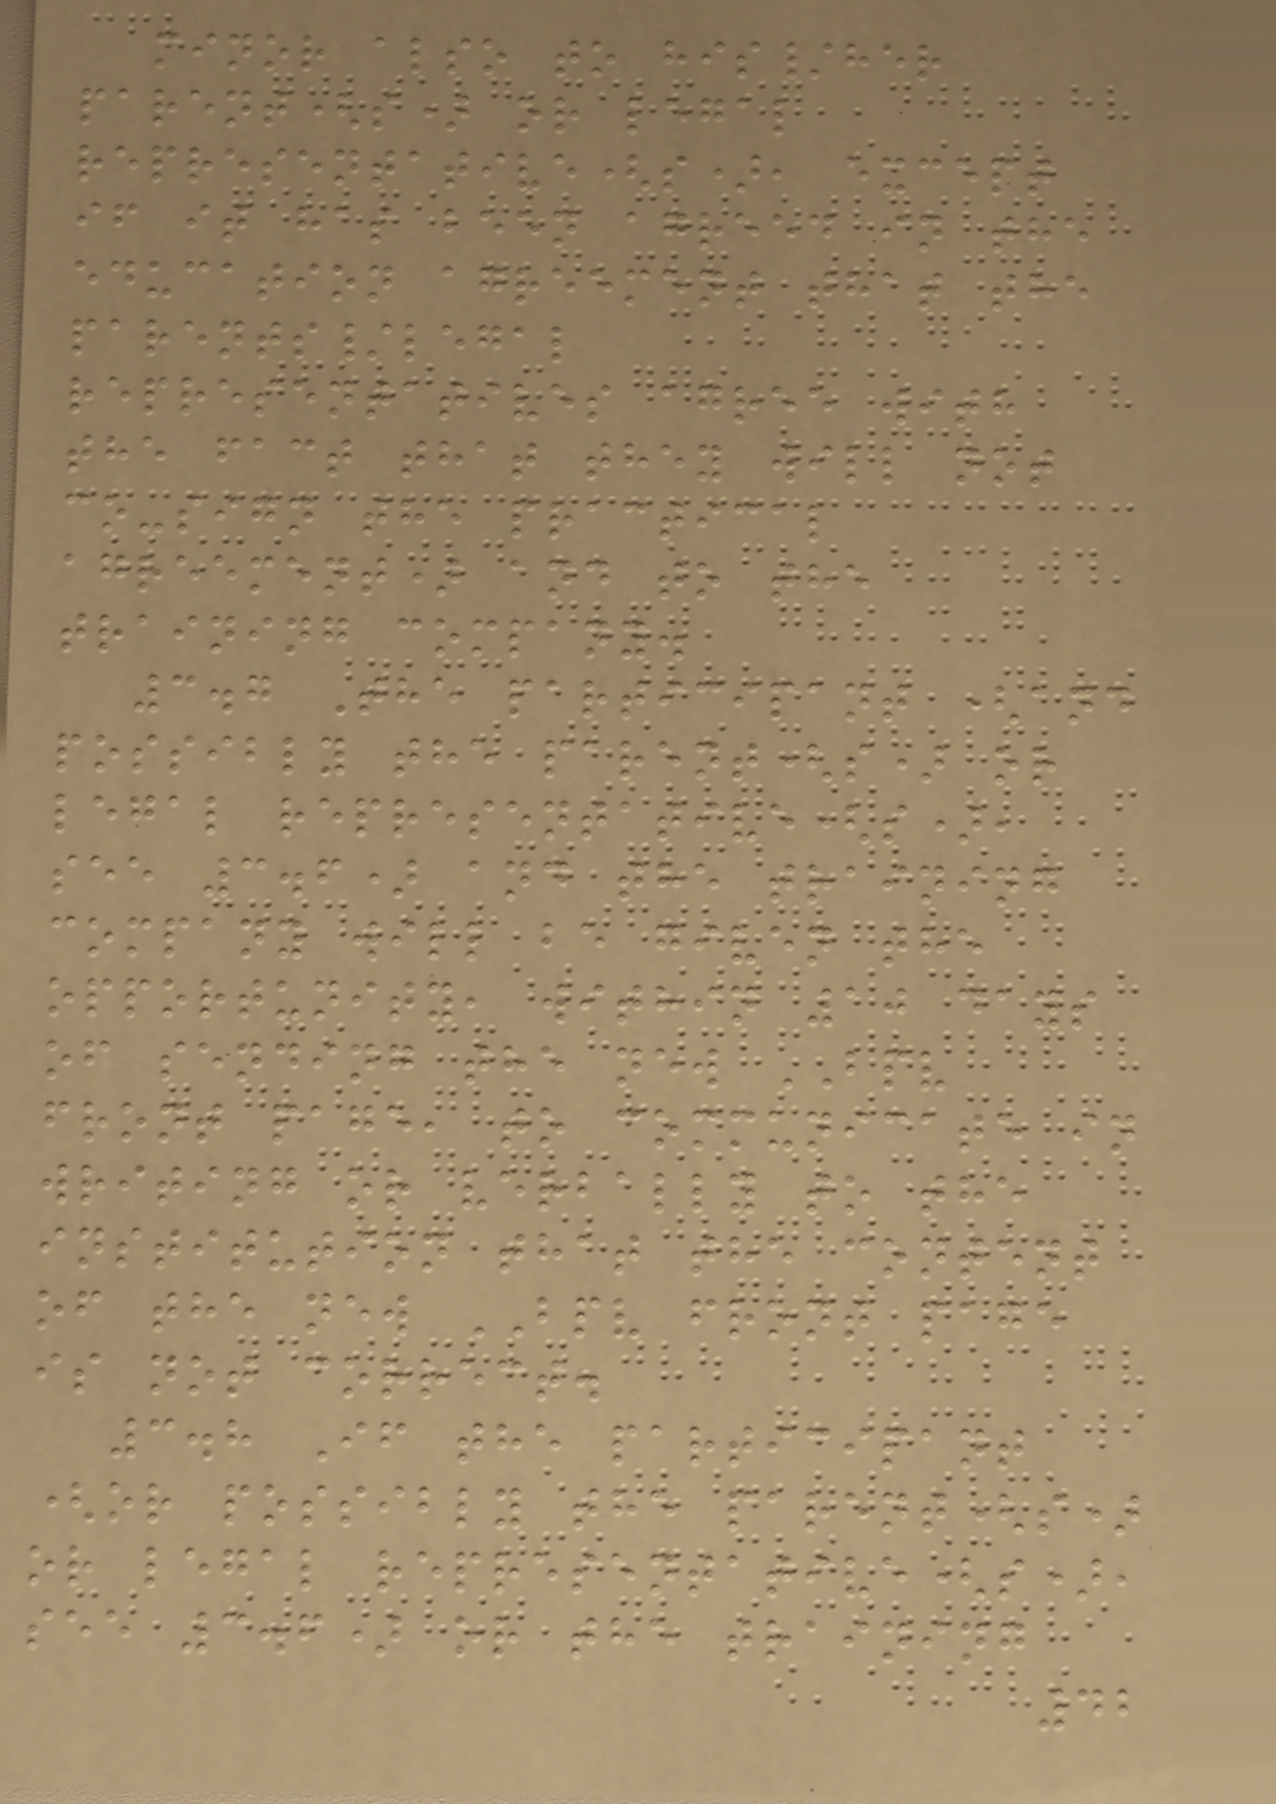minor also to his/her
parent(s) or legal
representative(s), except
if it has been agreed in the
education agreement that the
parents/legal
representatives agree with
the fact that they will not
co-sign the practical
agreement) and to the
training company.
3.7 The participant (and
possibly the parent(s) or
legal representative(s),
see 3.6) and the training
company will be given the
opportunity, within 10 days
of sending the new BPV
front page, to communicate in
writing or verbally to the
institution that the content
of the new BPV front page
is not correct.
3.8 If the participant
(or possibly the parent(s)
or legal representative(s),
see 3.6) or the training
42
